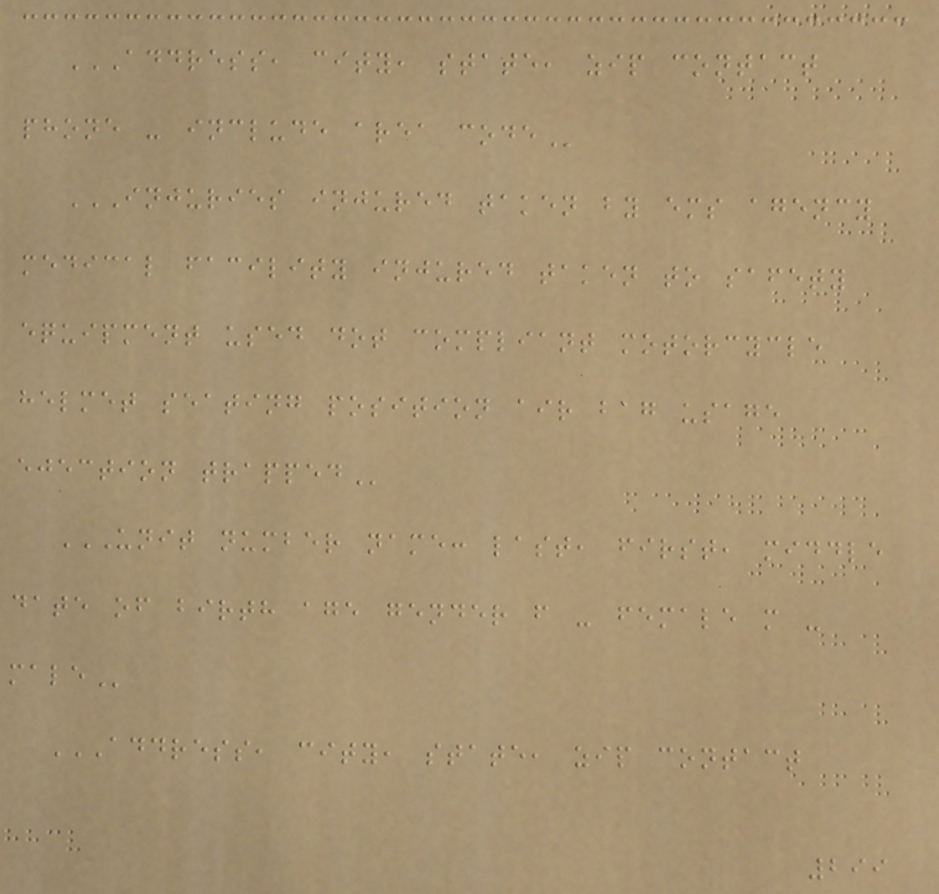ADDRESS, CITY, STATE, ZIP CONTACT
PHONE - INCLUDE AREA CODE
INJURIES INJURED TAKEN BY EMS AGENCY
MEDICAL FACILITY INJURED TAKEN TO SAFETY
EQUIPMENT USED DOT COMPLIANT MOTORCYCLE
HELMET SEATING POSITION AIR BAG USAGE
EJECTION TRAPPED
UNIT NUMBER NAME: LAST, FIRST, MIDDLE
DATE OF BIRTH AGE GENDER F - FEMALE M -
MALE
ADDRESS, CITY, STATE, ZIP CONTACT
299
